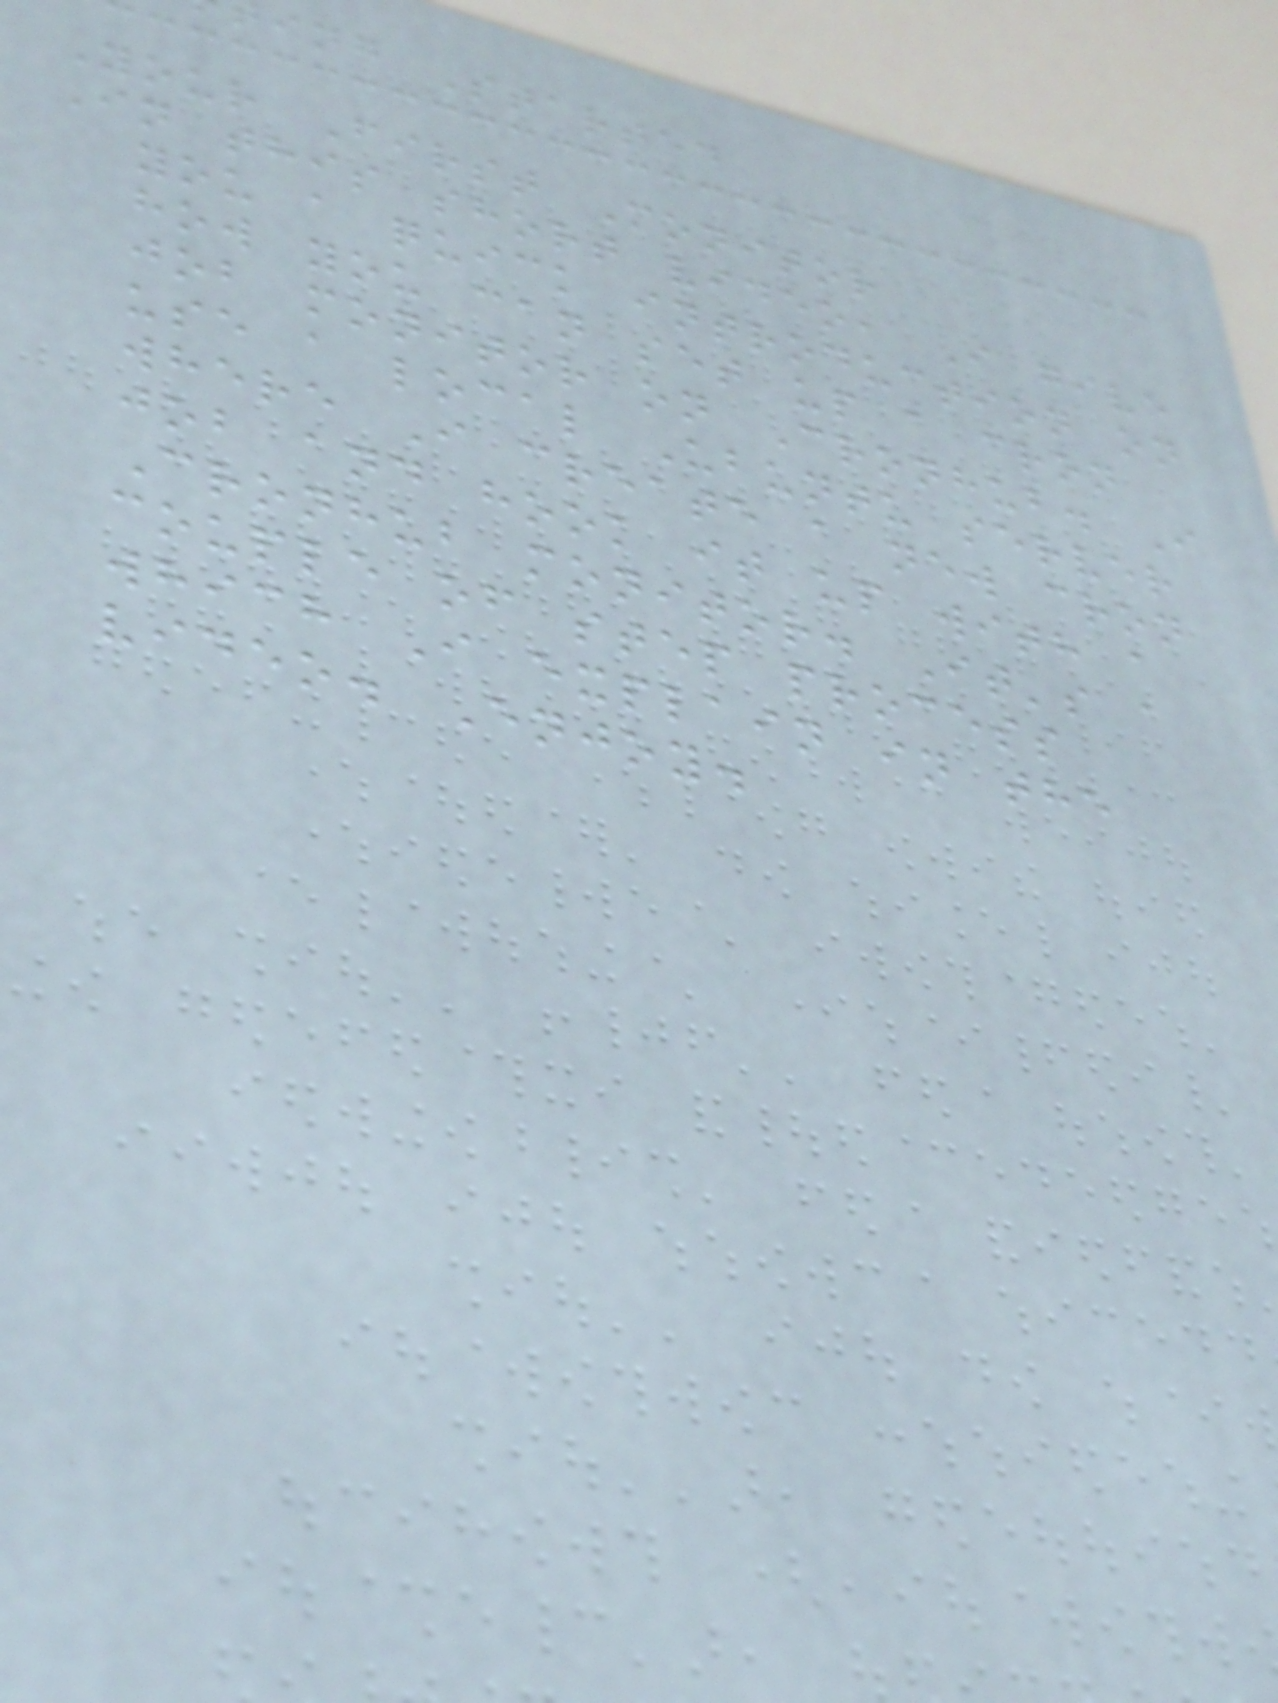ing Started
Your First Monitor
In this short video, I give
you a quick introduction on
how you can set up a cron
job monitor on Cronhub. I
use a local Ubuntu server
where I create a new cron
job and hook it up with a
Cronhub monitor. It's a
couple of step process
which I explain in the
video. Enjoy.
